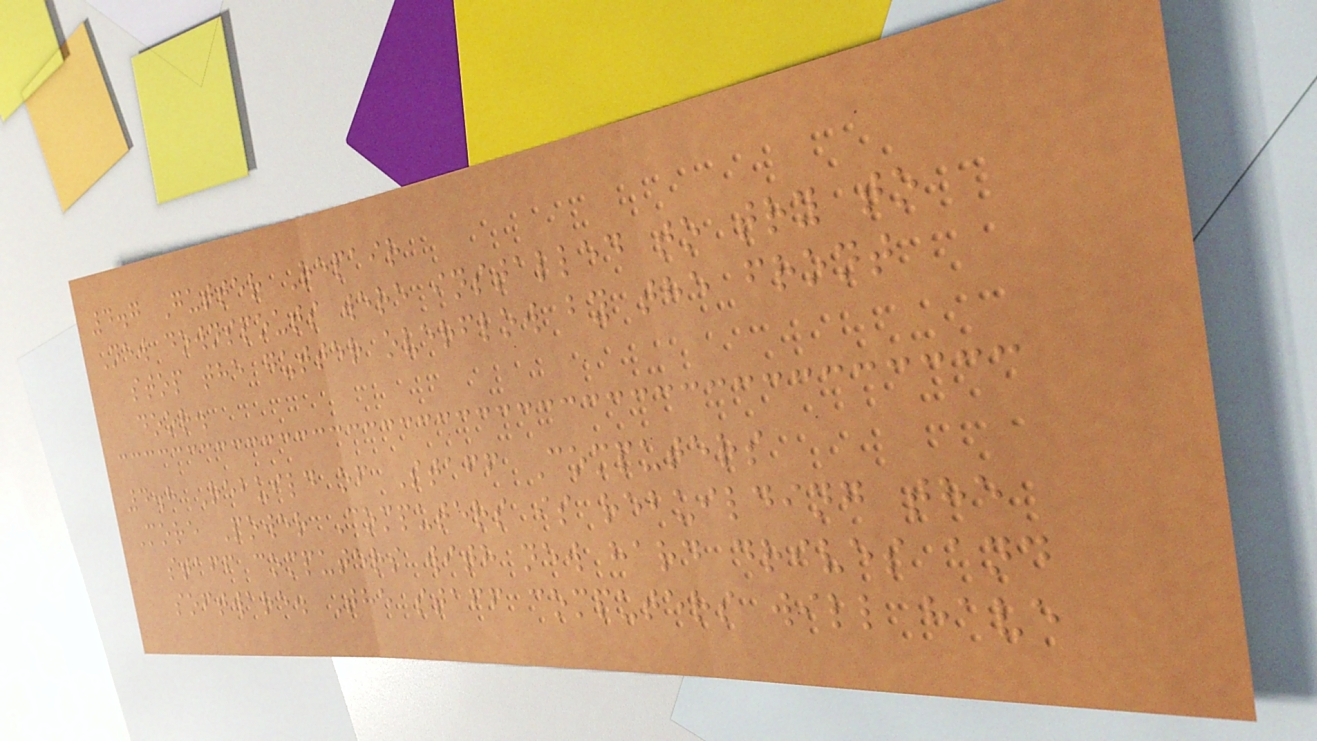4.7 Gutter Repair
New downspouts were installed to try to
stop the gutter overflow by the front
door.
4.8 Rebuild of Staff Computers
More Power Computers is rebuilding the
staff computers with new hard drives and
software. The staff computers will have
